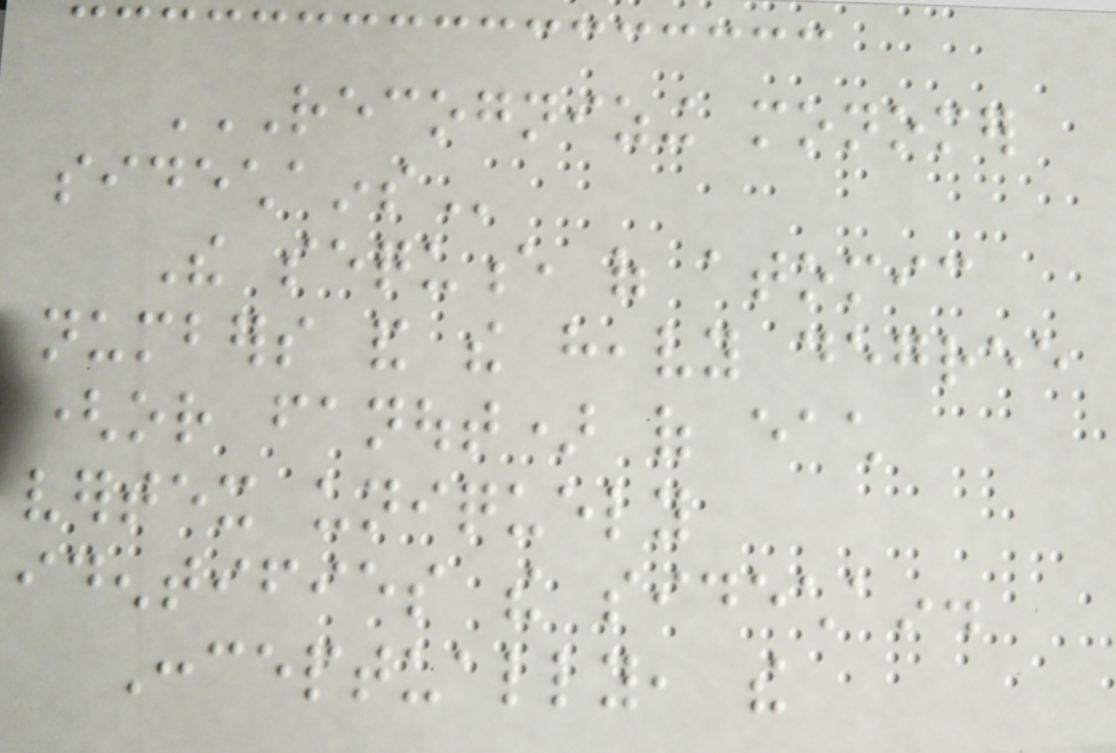RECOGNIZING MONOMER
SIDECHAINS
The sequence of atomic
numbers and the heavy degree
(or fanout) of each
vertex uniquely
identifies the sidechain.
Conceptually, the
